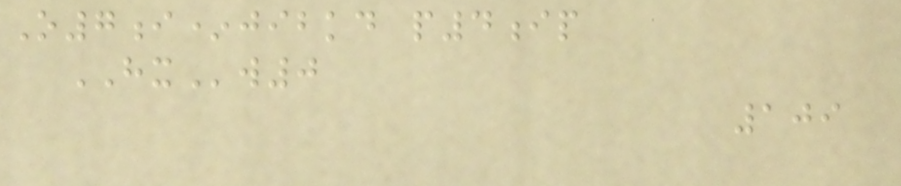O7i*jibkd p4ip
HXw0
109
